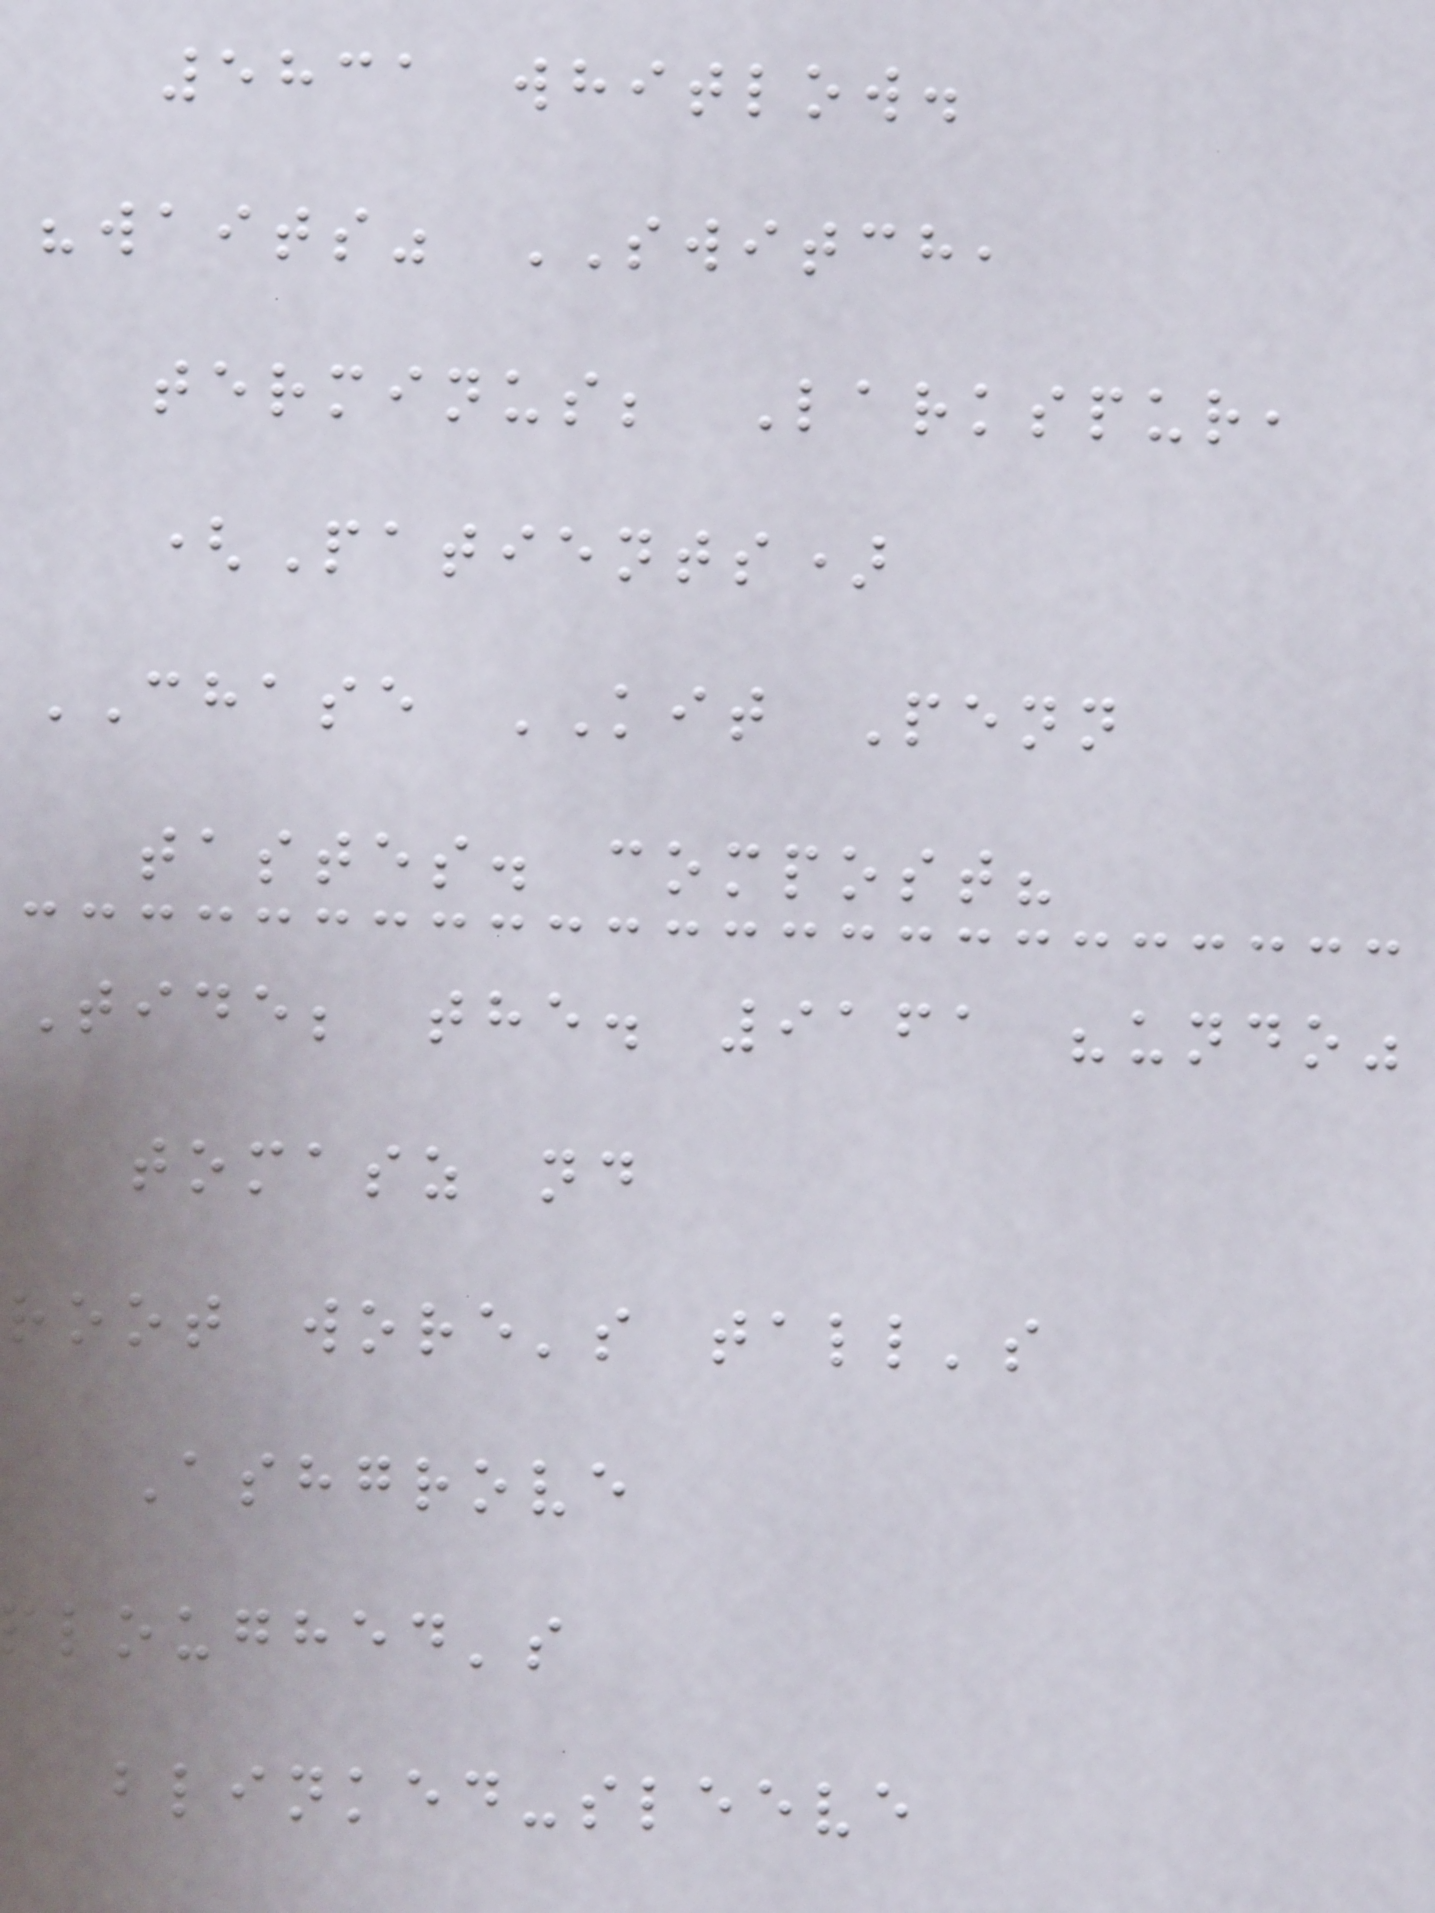5831 whitlow.
"waits" SWITCH,
terminus; Larkspur,
(Patients)
CHASE KIT Penn
tastes. compost?
Tide; the. 9161 "undo"
tomasz nd
root wore's tall's
Ashgrove
loughed's
blinked-sleeve
